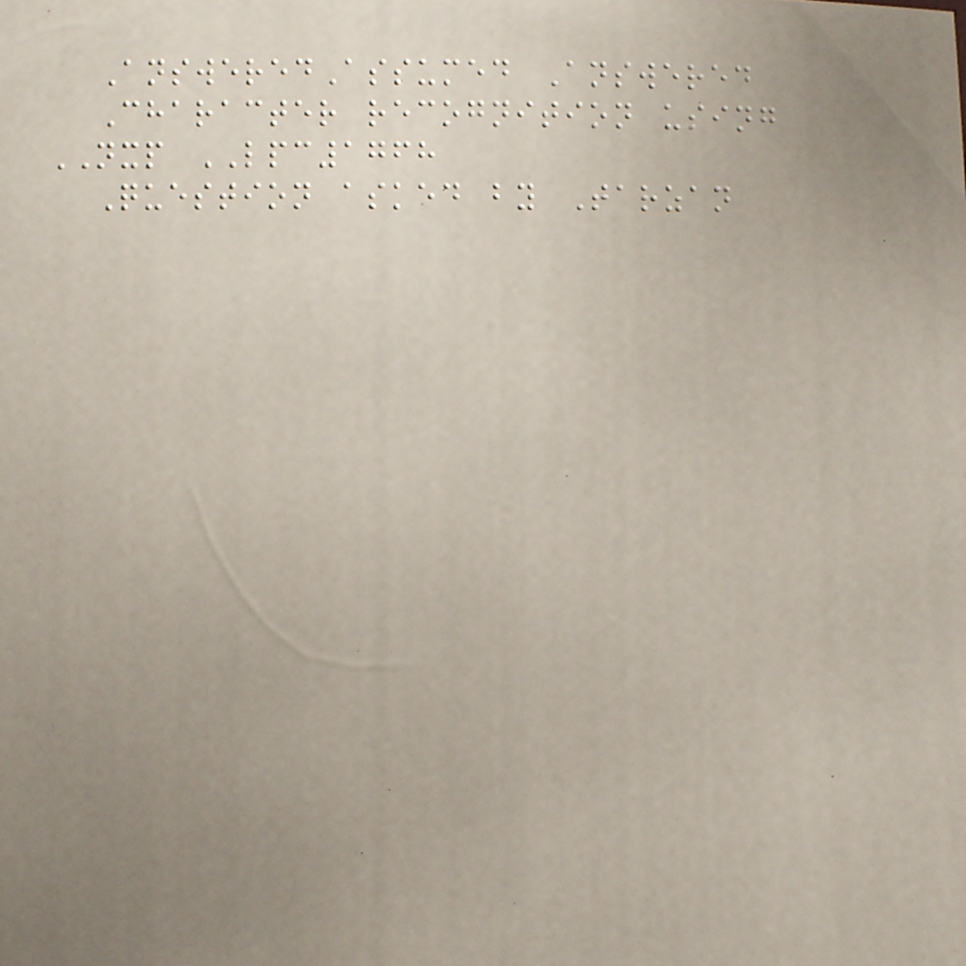AnsweredAssumed Answered
Character recognition using
NXP LPC1768
Question asked by Tarzan
